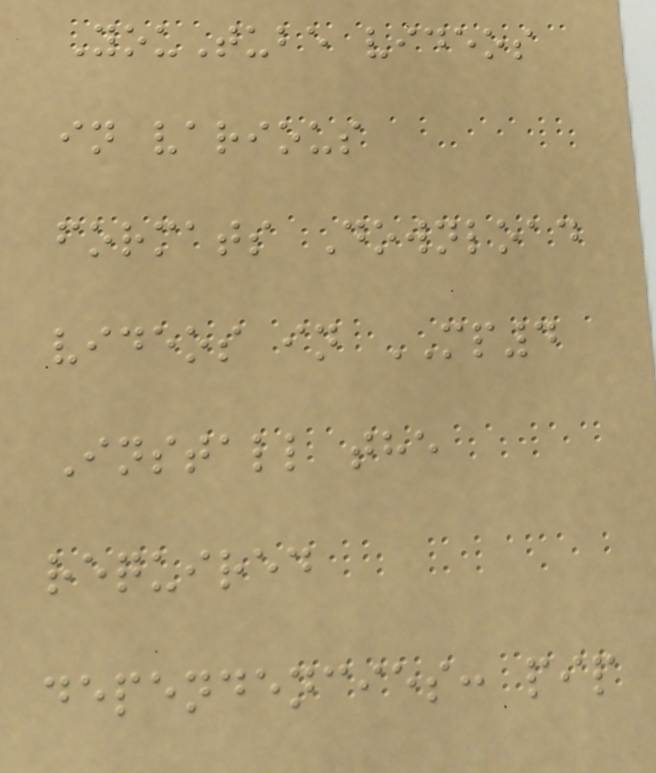YouTube videos
in various
formats Download
videos in MP4
Install the
required
dependencies: pip
